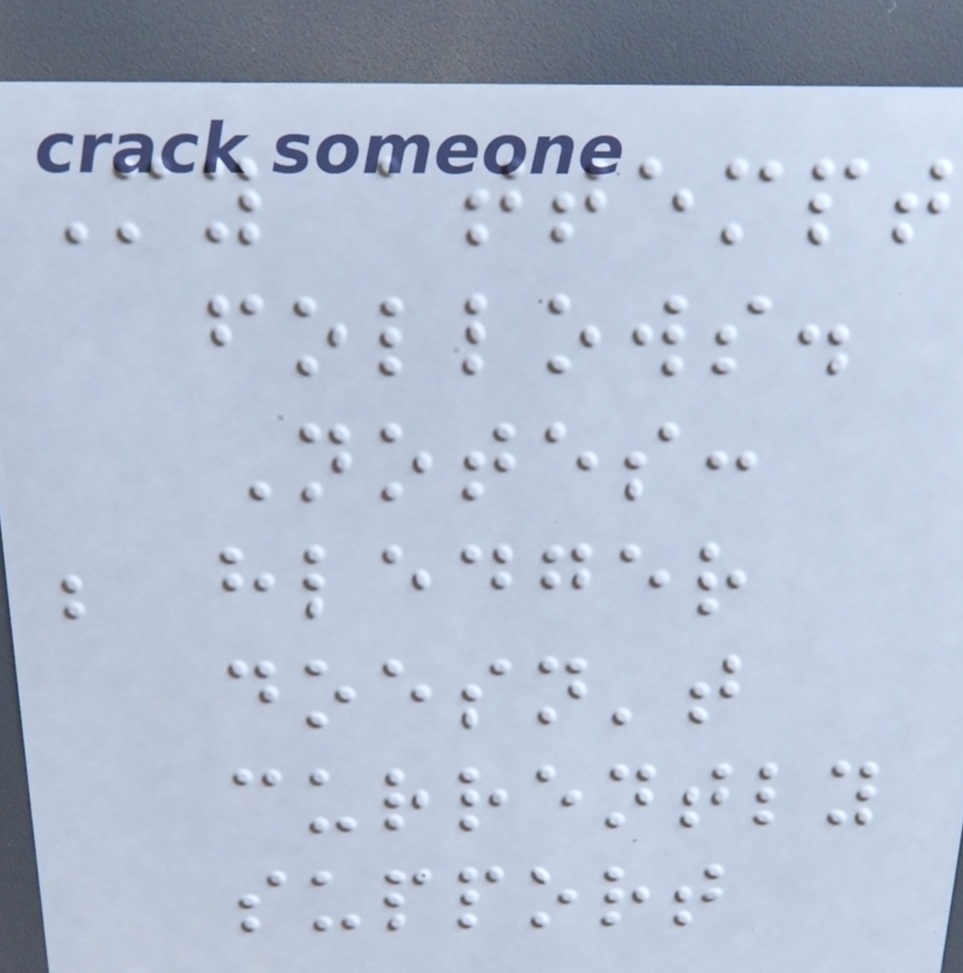My attempt
follows.
Notes:
; hledger
doesn't
currently
support
